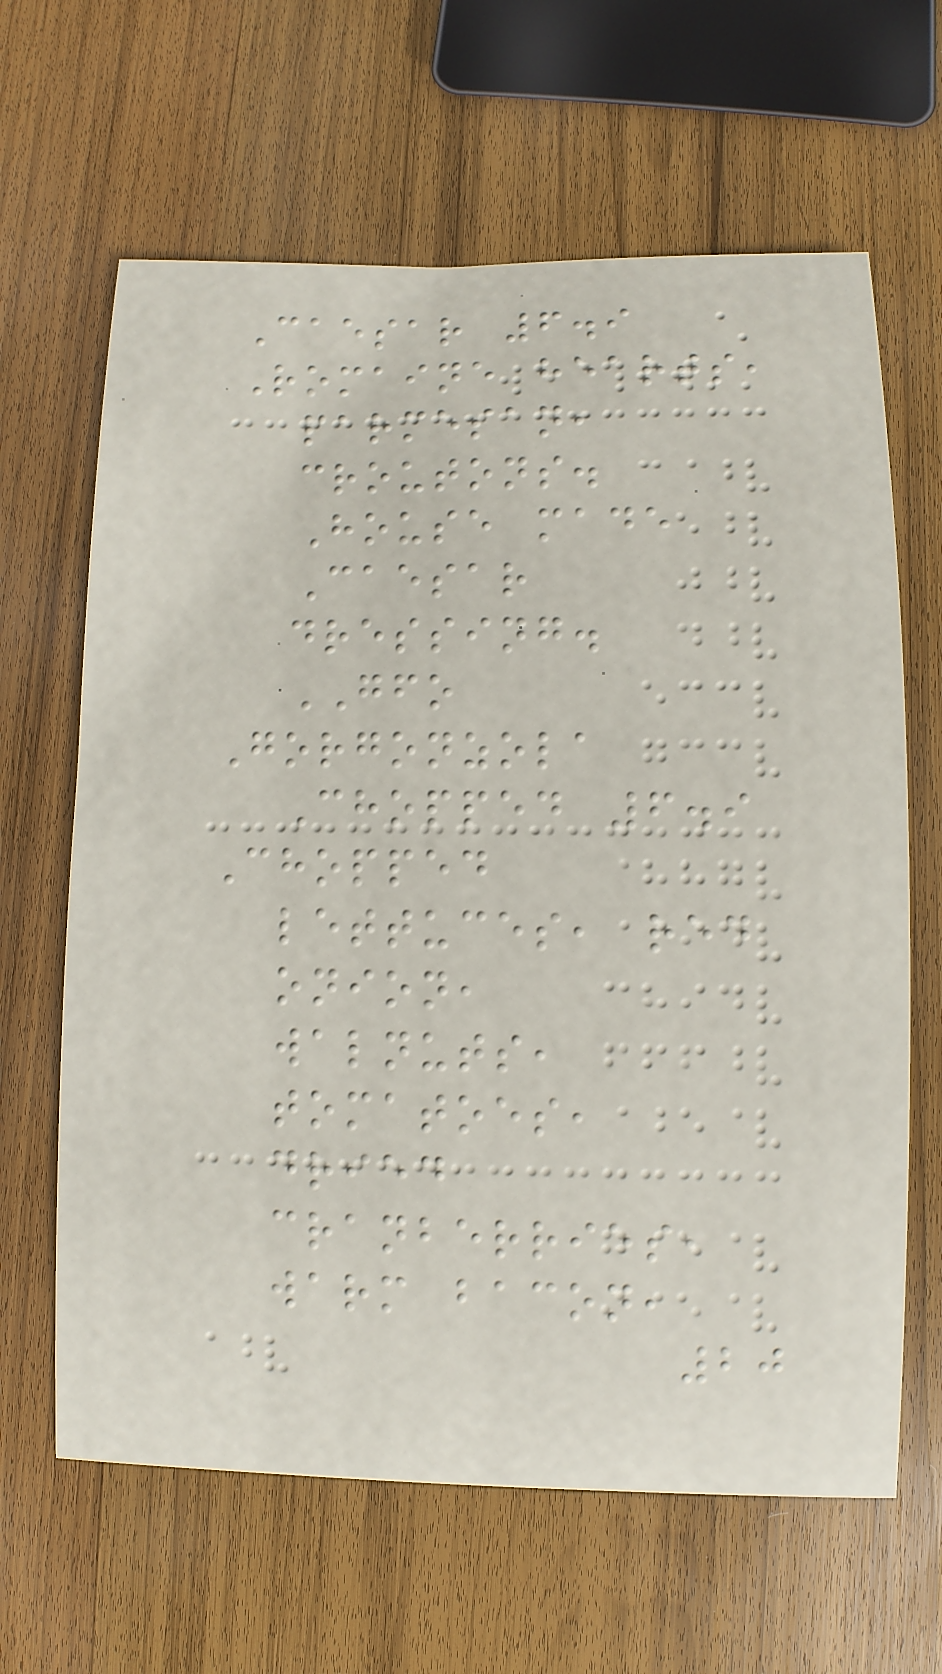Caesar 6.9
Romaine hearts,
parmesan,
croutons.
House made
Caesar
dressing.
GFO
Gorgonzola
Chopped 6.9
Chopped
lettuces, red
onion,
walnuts,
tomatoes,
dried
cranberries,
warm bacon,
20
